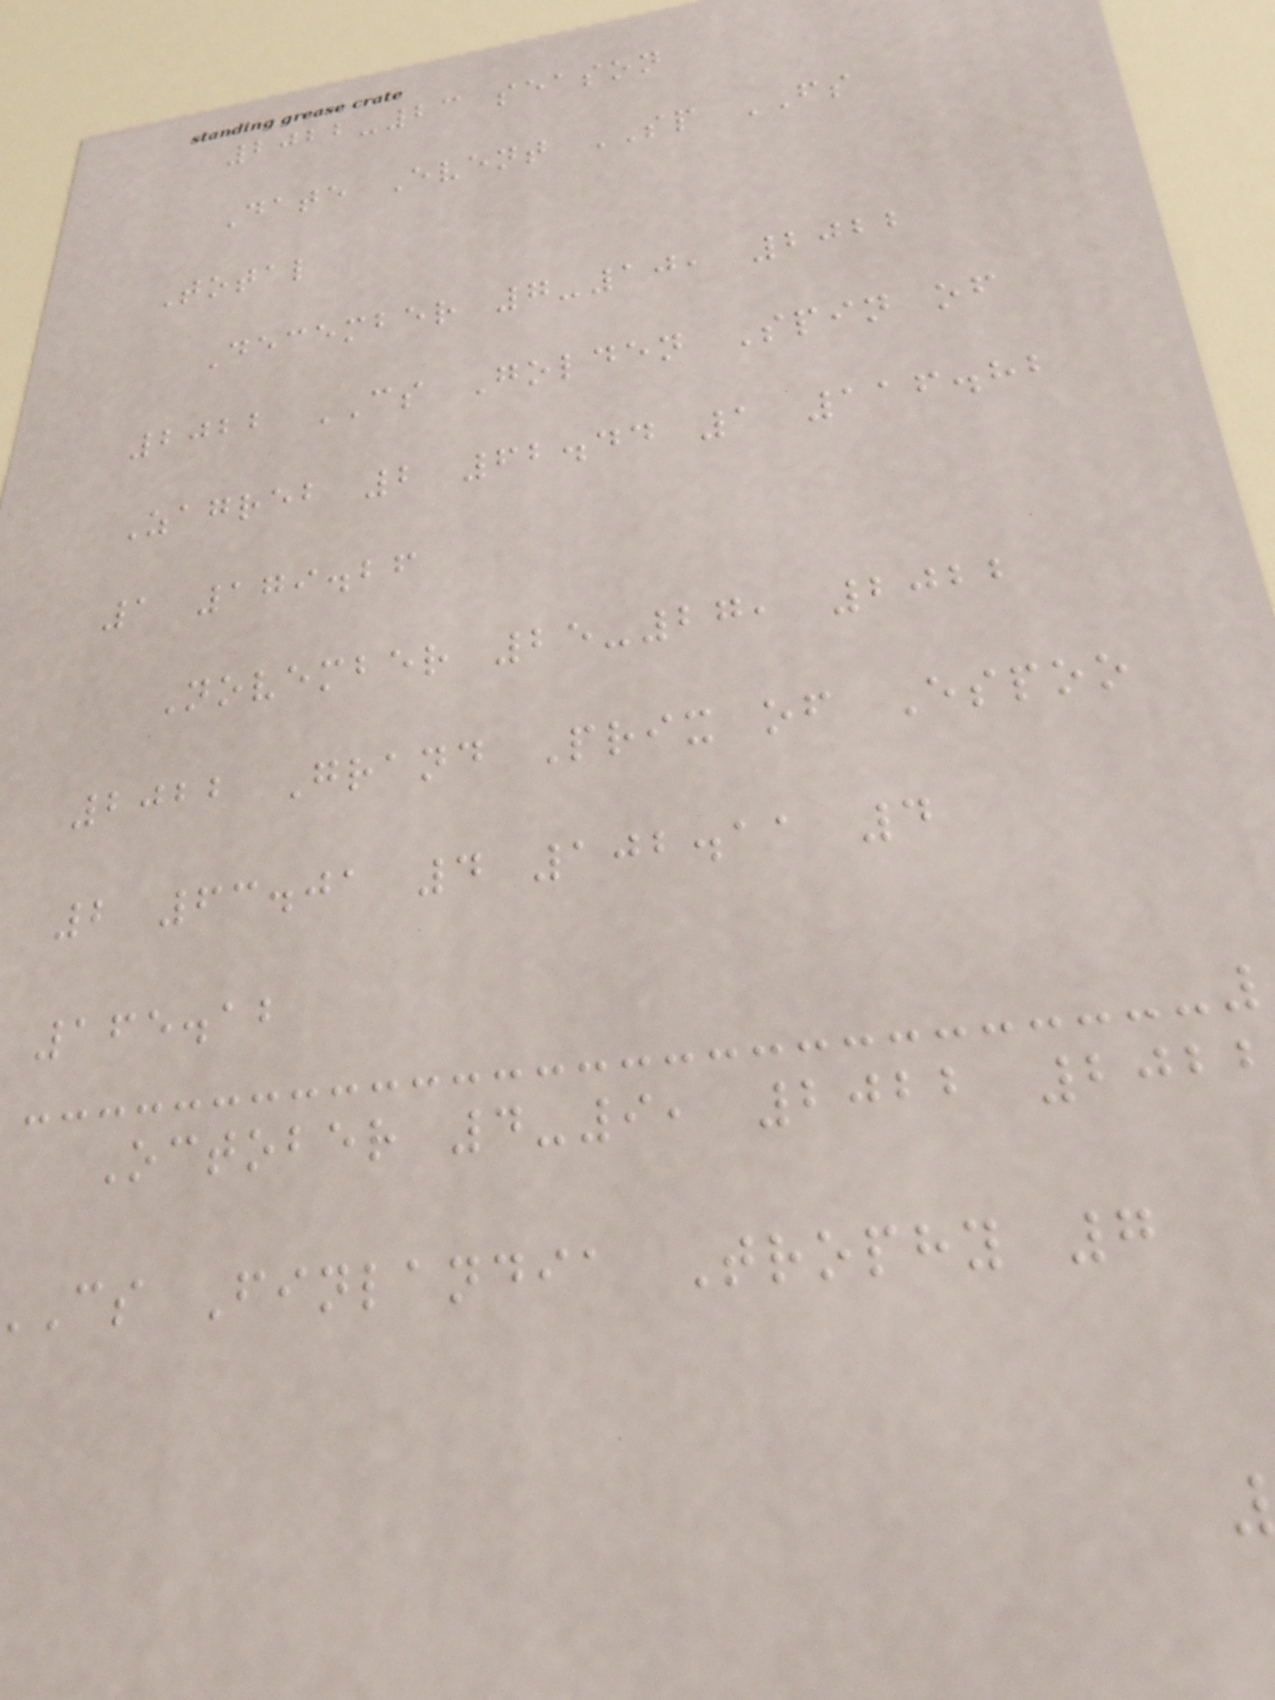2022-23 season
Date Event SP FS
Total
December 7-10, 2022
2022 CS Golden Spin of
Zagreb 2 62.44 1 116.82
1 179.26
November 25-27, 2022
2022 Grand Prix of Espoo
2 63.01 4 102.11 4
165.12
October 4-9, 2022 202
cs Finlandia Trophy 7
